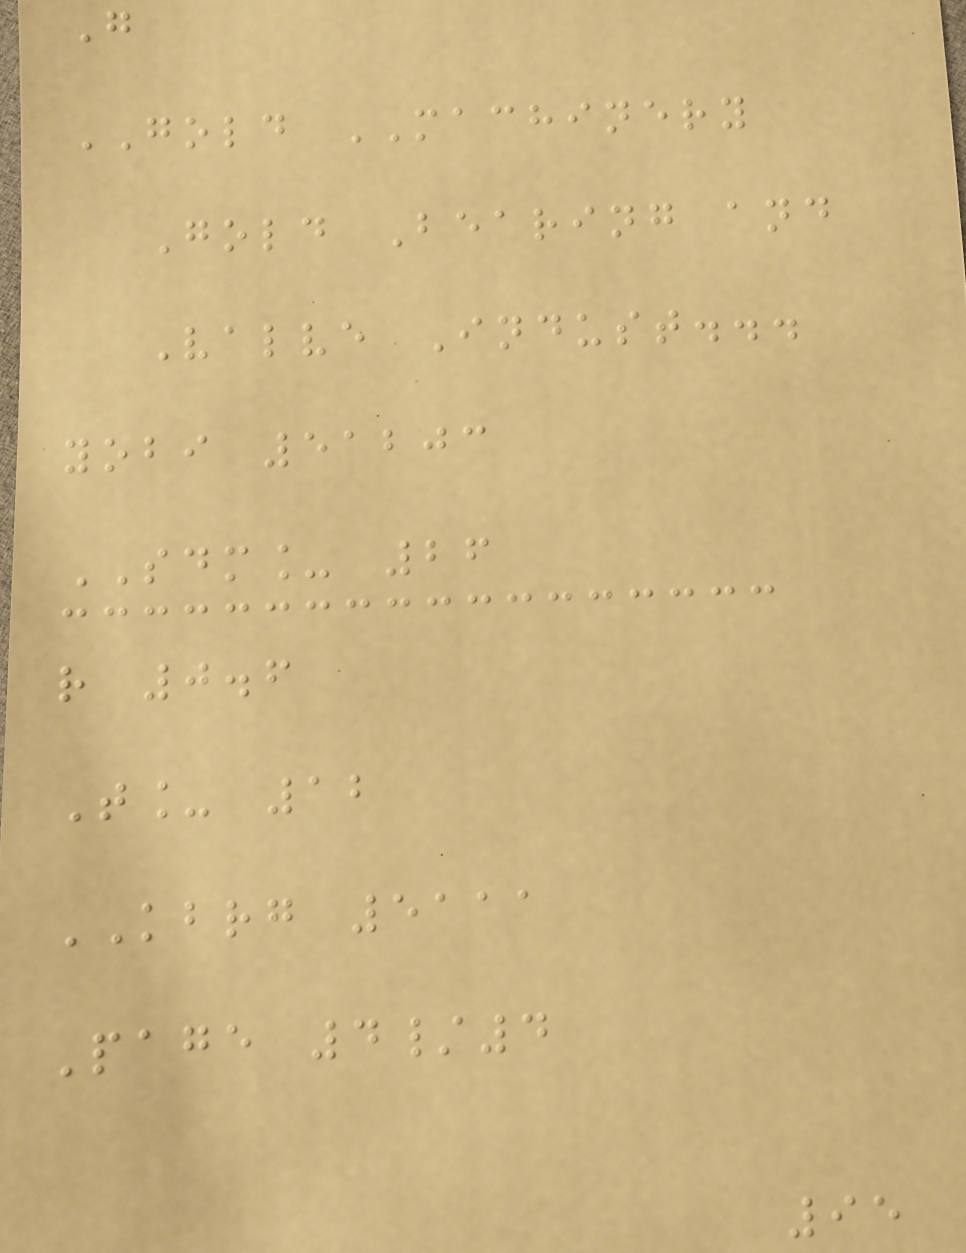G
GOLD MACHINERY
Gold Bearing and
Valve Indust...
yobi 51203
SDM_ 26
r 0.6
T_ 12
KBRG 5111
Page 4/4
95
